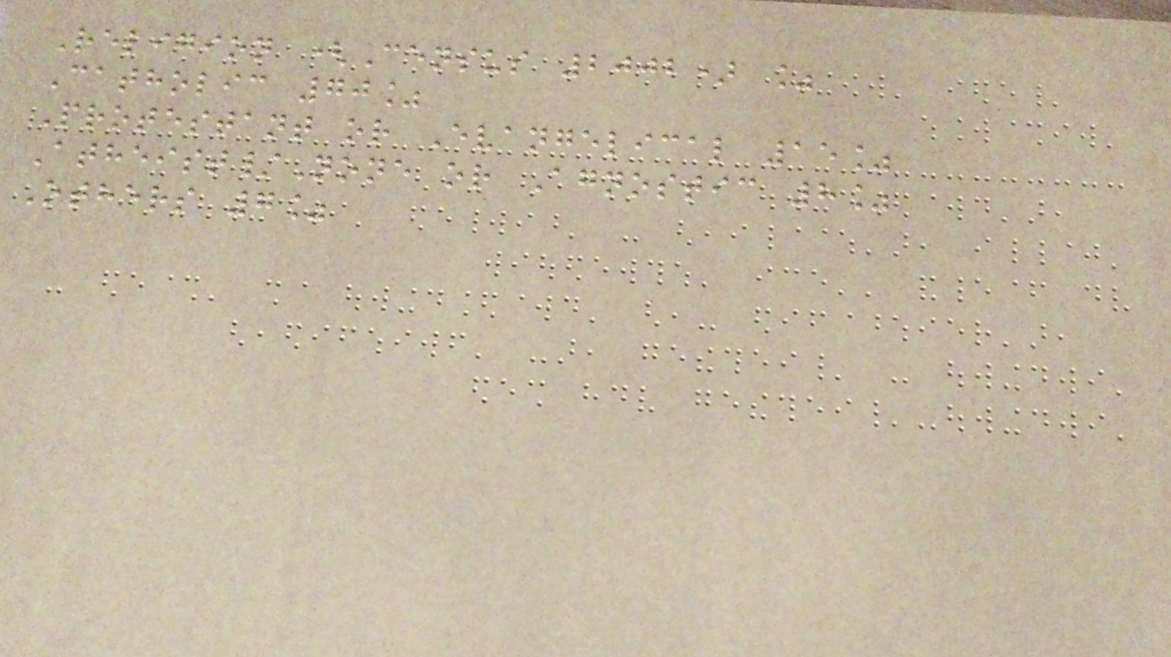Religion (Census 2002) %
Catholic 70%
Protestant or Evangelical 15%
Atheist/None or Agnostic 8%
Others 7%
